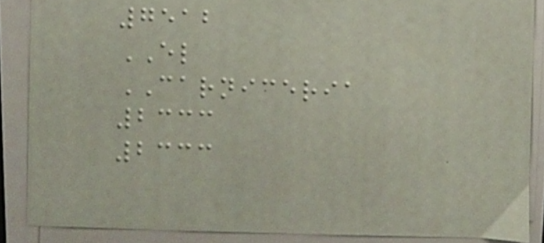7512
EL
CARNICERIA
2333
2333
